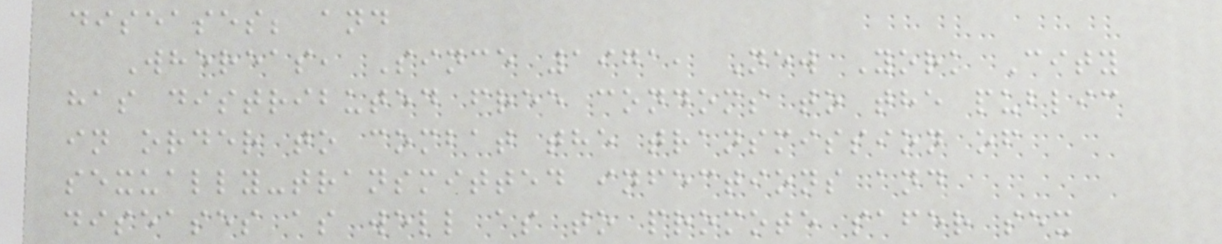diseases; and
Whereas, Since 1971, New York City
has distributed free condoms to the public
in order to combat the transmission of
sexually-transmitted infections and
diseases as well as to promote safer sex
